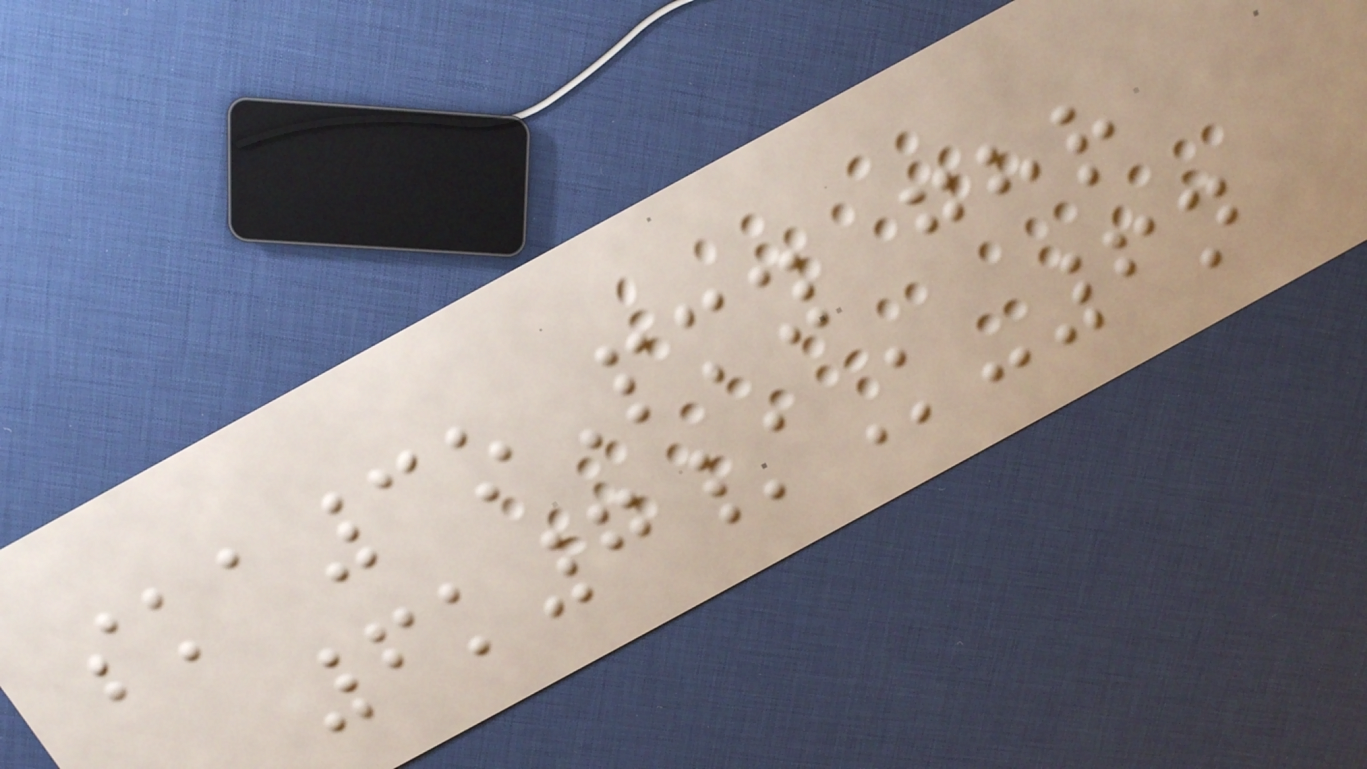ska3oPmy ghr
6k7/K-6n
